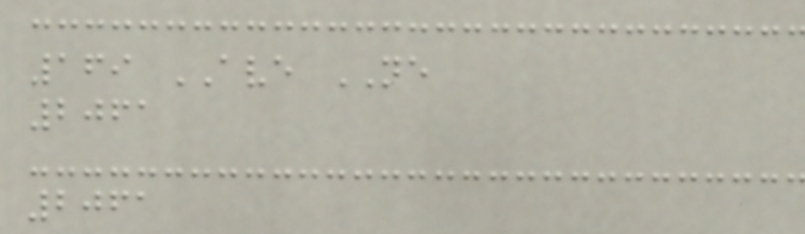169 AVE NE
2061
2061
